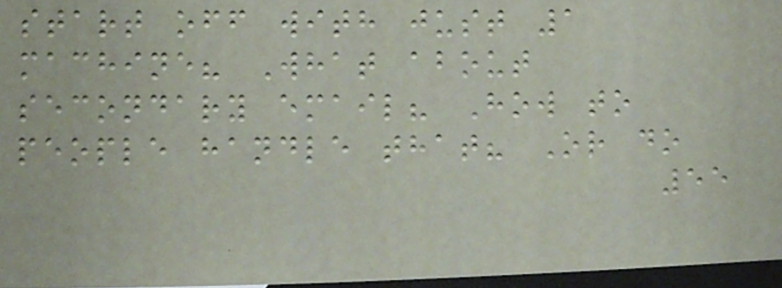start off with just 1
machine? What about
secondary email? How to
people handle that? Or do
55
